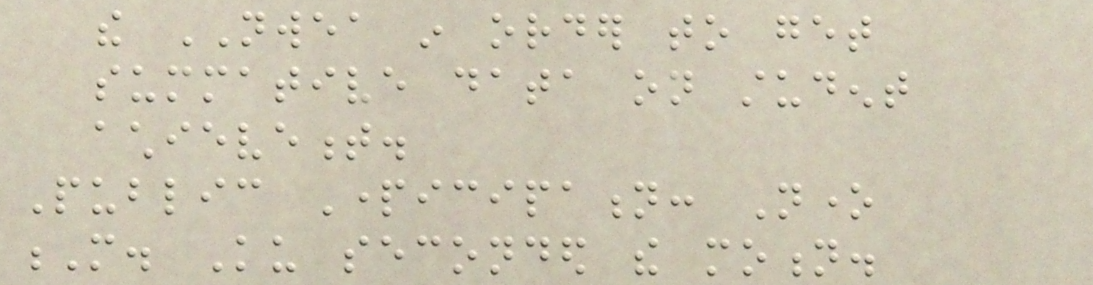the NWEA in order to get
summative data on student
achievement.
Public Participation: None
M. Ku seconded the motion.
